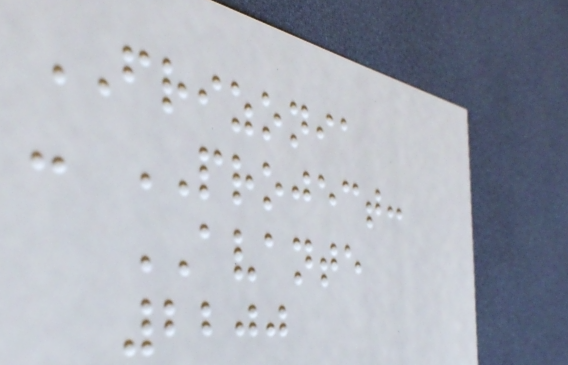FRIZONIA
- PROJECT:
AVANTE
2200
